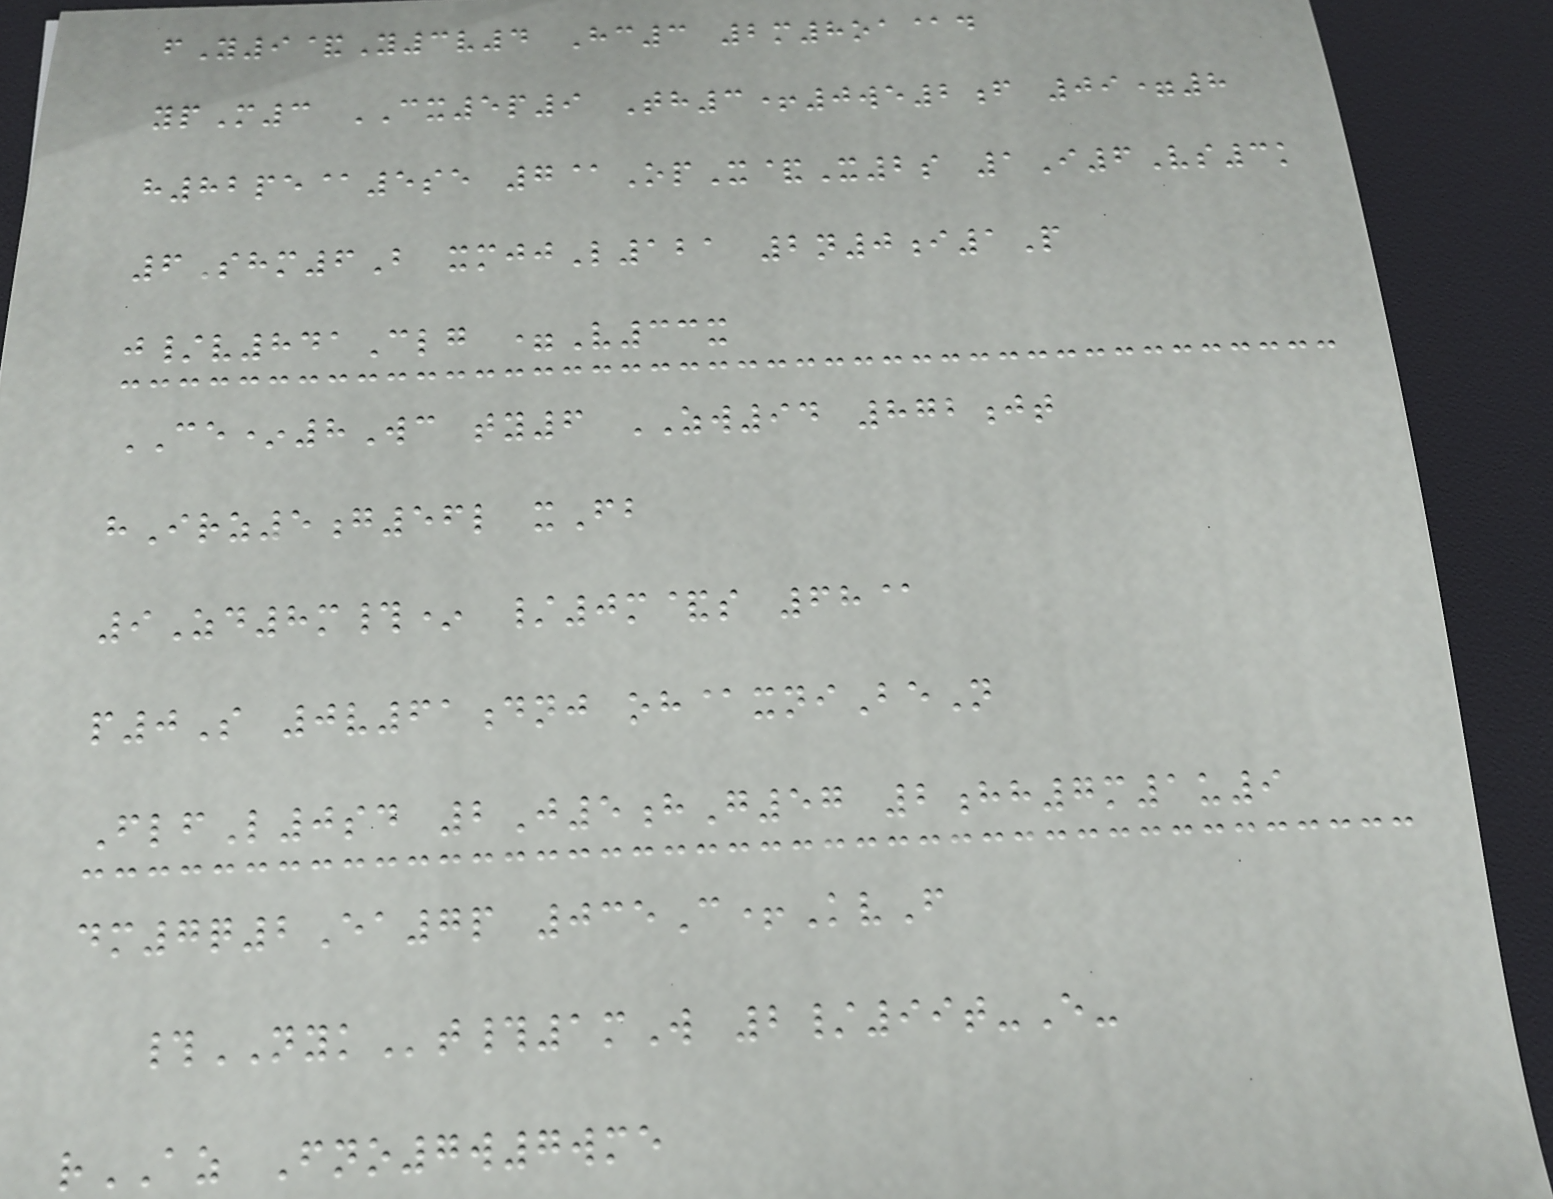fY9&Y3v4 Hc3 2m8oa@d
ypM3 CX5p9 Th3+0we2f 09=8
h82pe@5se 7@OpX&X2s 1I6Vs3k
6Shm6B xmjjL121 2n0i1P
j/v841Clg =V33x
CE*8Wc ty6 ZW94 872jt
hIrz5g56l xFb
9Zd8m#* /0m&s 68@
p0S 0v61dnj oh@xniBeN
FlfL0sd 2J5hG57 2hh7m1u9
dm7q2Ea7p 035C+KvF
#NYKt#1mW 2/99t-E-
rAZ Fno7w7wme
